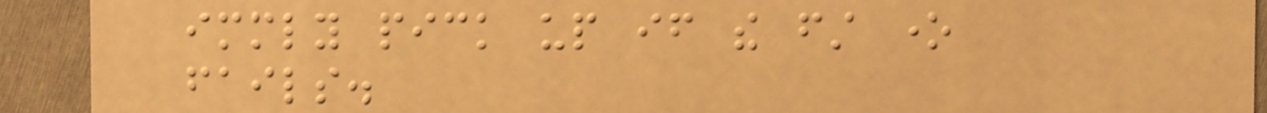immediately pick up if the first one
fails.
